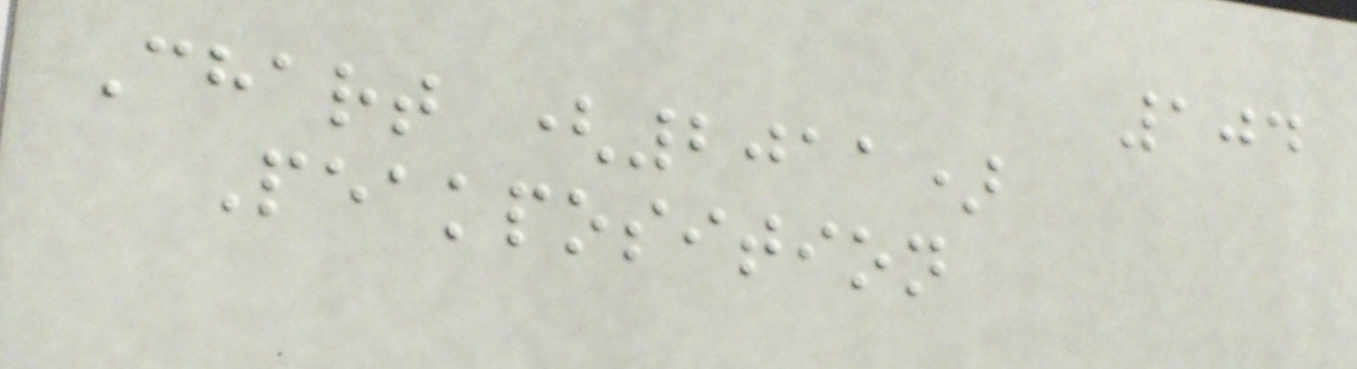104
Chart (2011)
Peakposition
